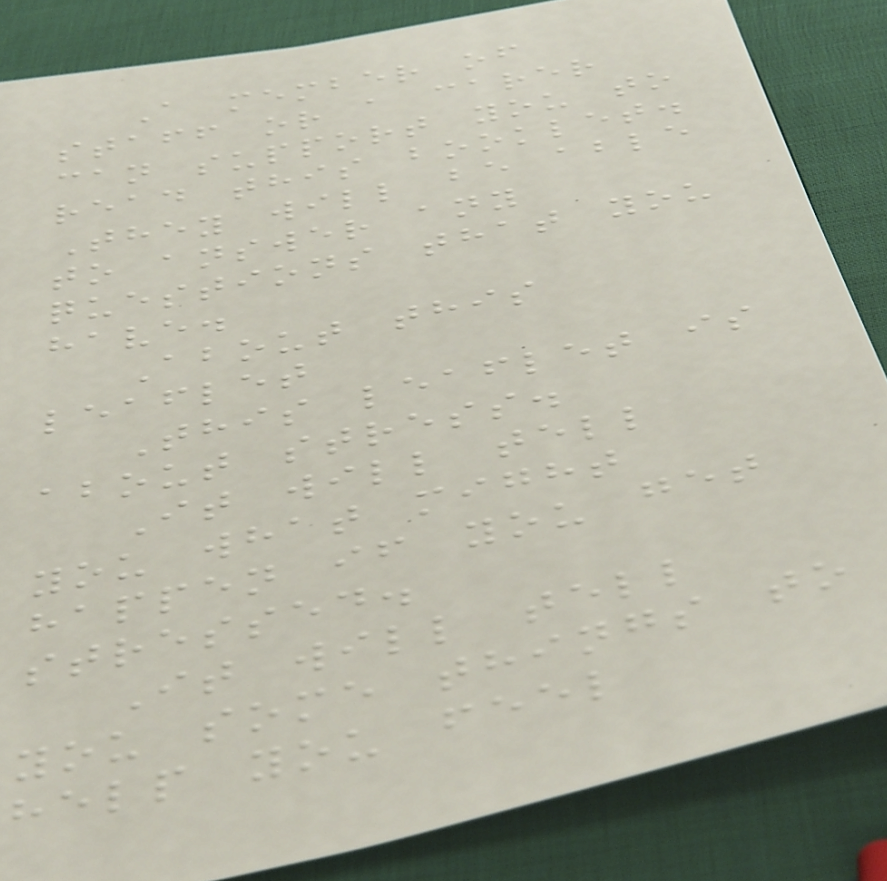A member of
staff or a carer
can support you to
read this booklet.
They will be able
to answer any
questions that you
have.
About this
leaflet
This leaflet is
about stress.
It will tell
you what might
happen if you get
stressed.
It will tell
you some things to
help you feel
